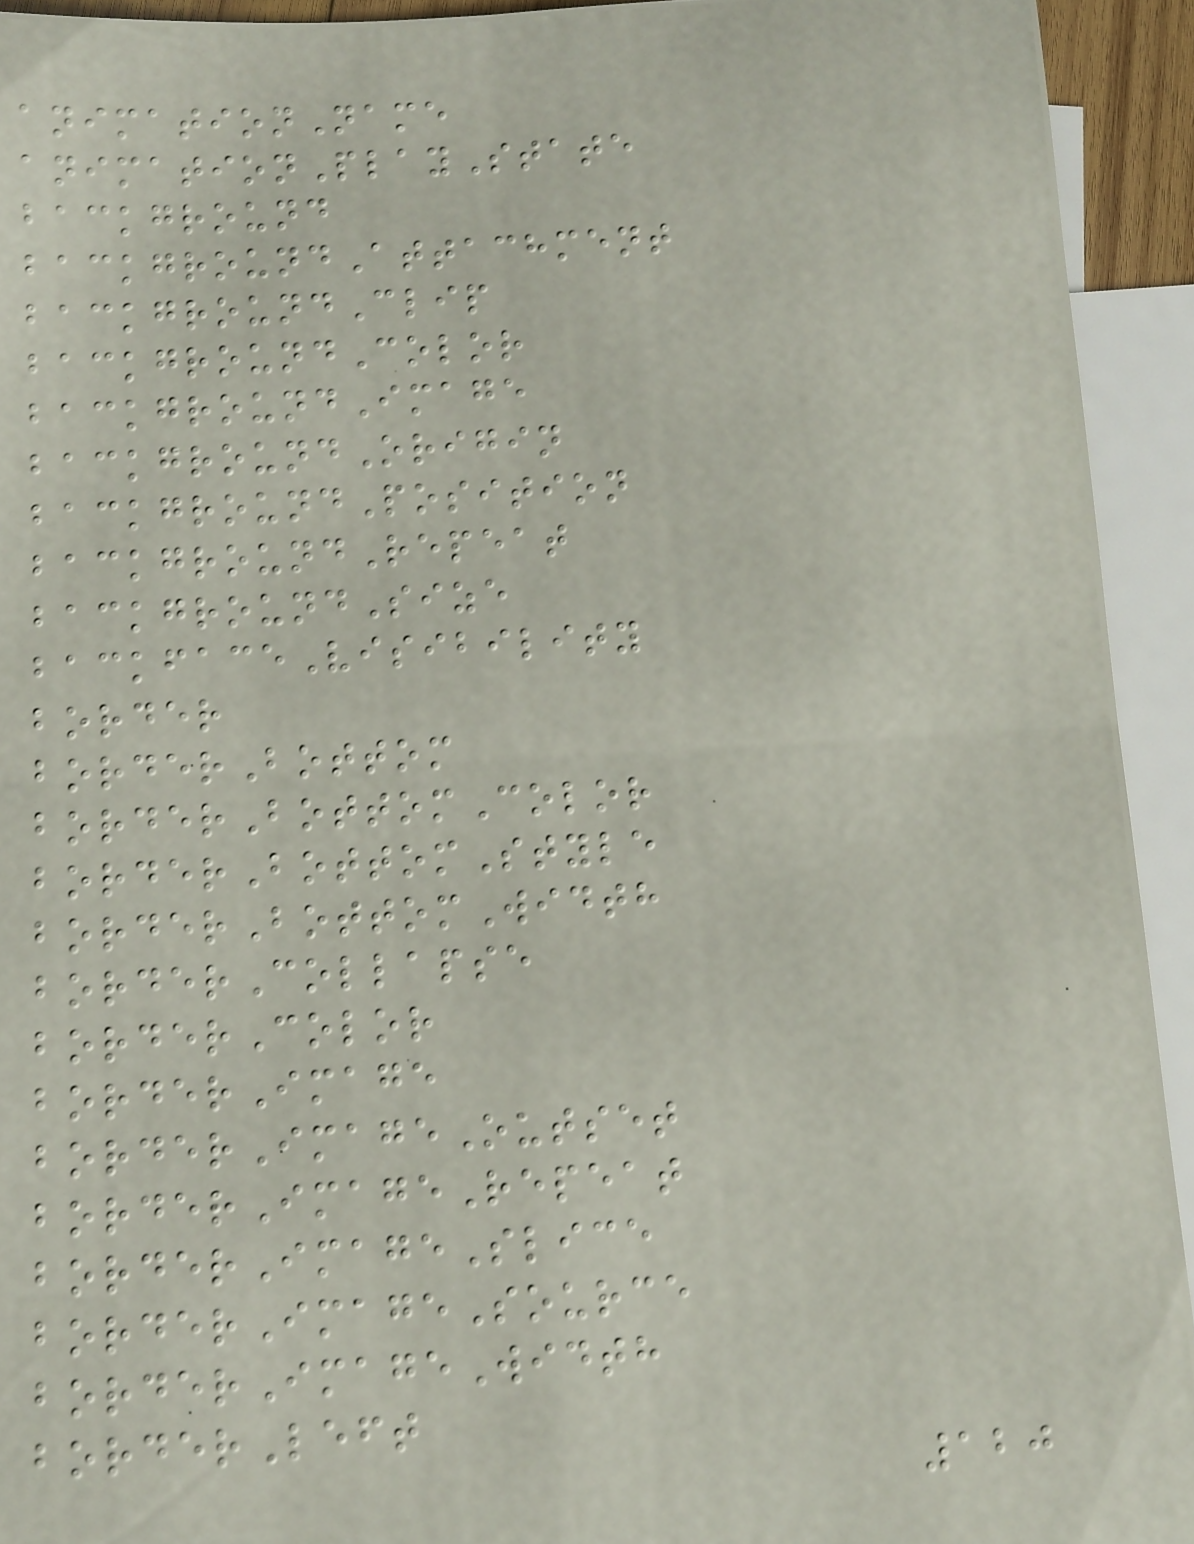animationName
animationPlayState
background
backgroundAttachment
backgroundClip
backgroundColor
backgroundImage
backgroundOrigin
backgroundPosition
backgroundRepeat
backgroundSize
backfaceVisibility
border
borderBottom
borderBottomColor
borderBottomStyle
borderBottomWidth
borderCollapse
borderColor
borderImage
borderImageOutset
borderImageRepeat
borderImageSlice
borderImageSource
borderImageWidth
borderLeft
120
